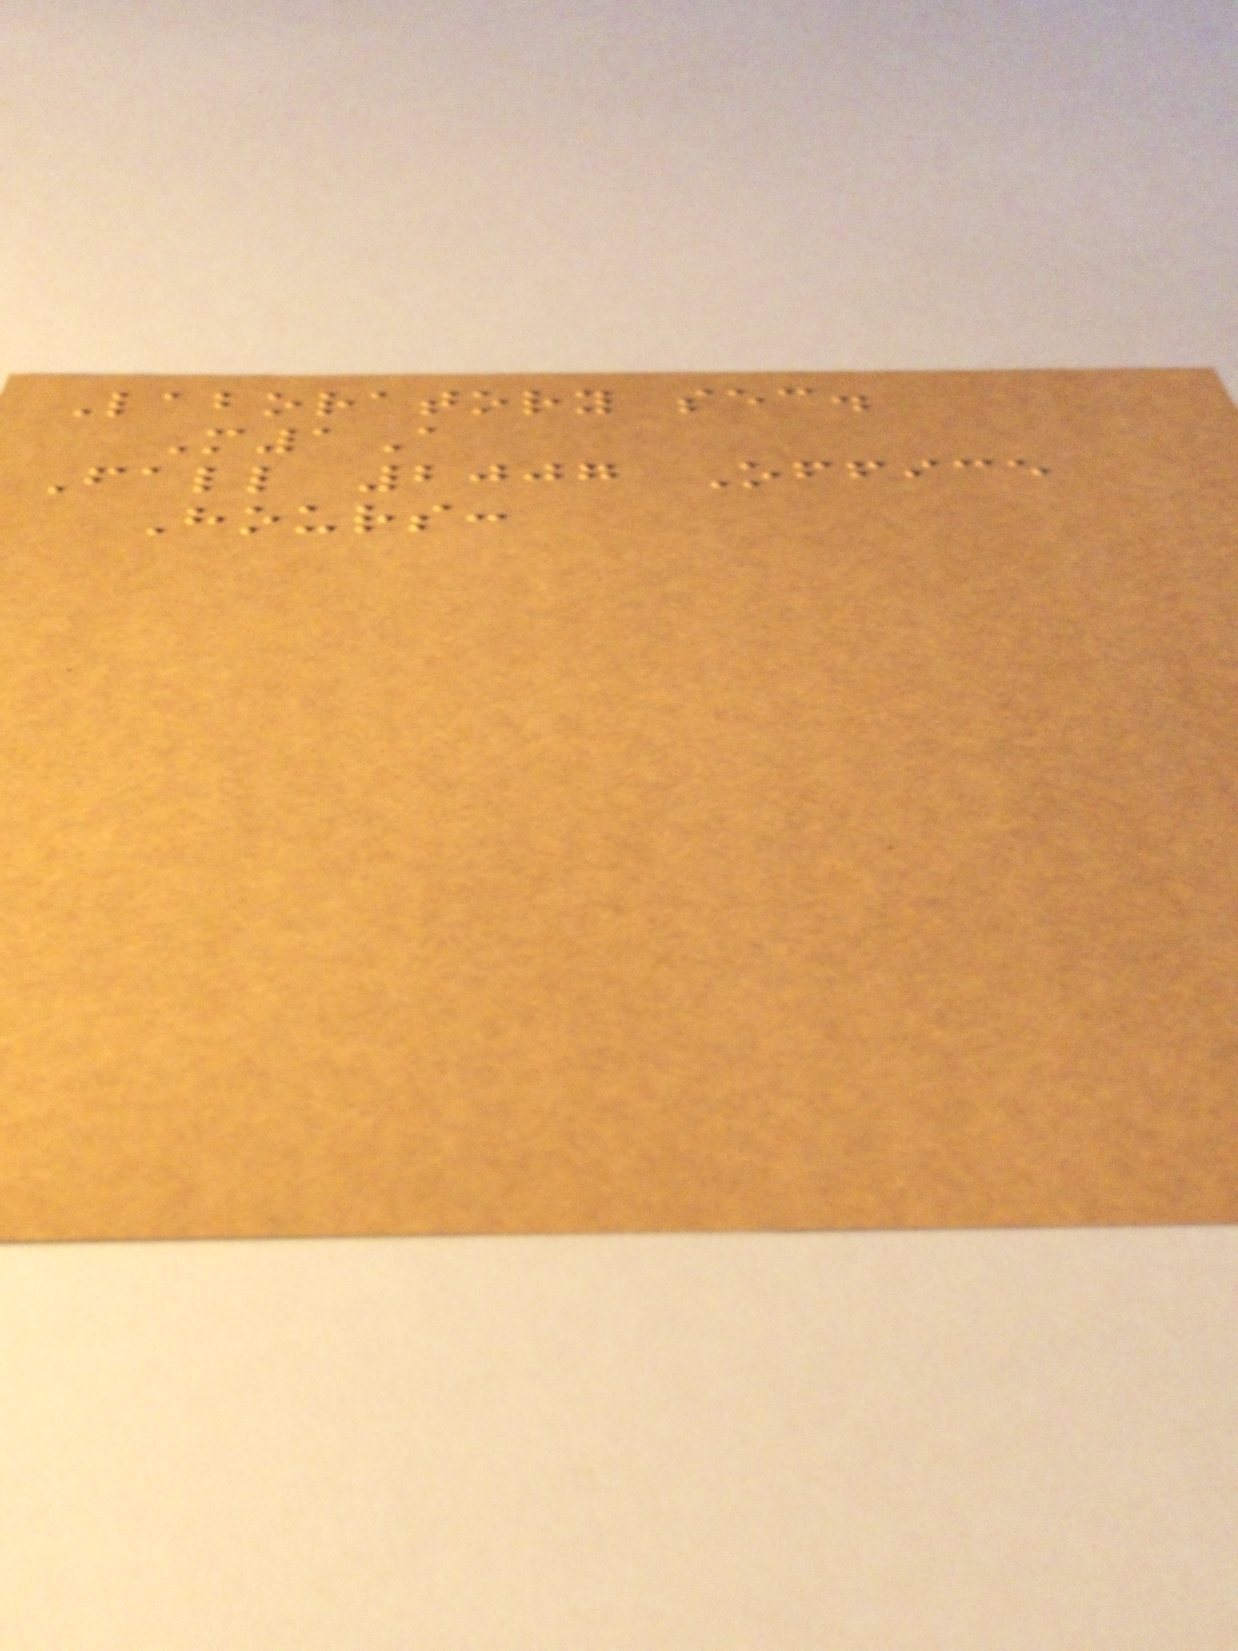Laboratory sec.
M1A
Fall 2007 Office
Hours:
